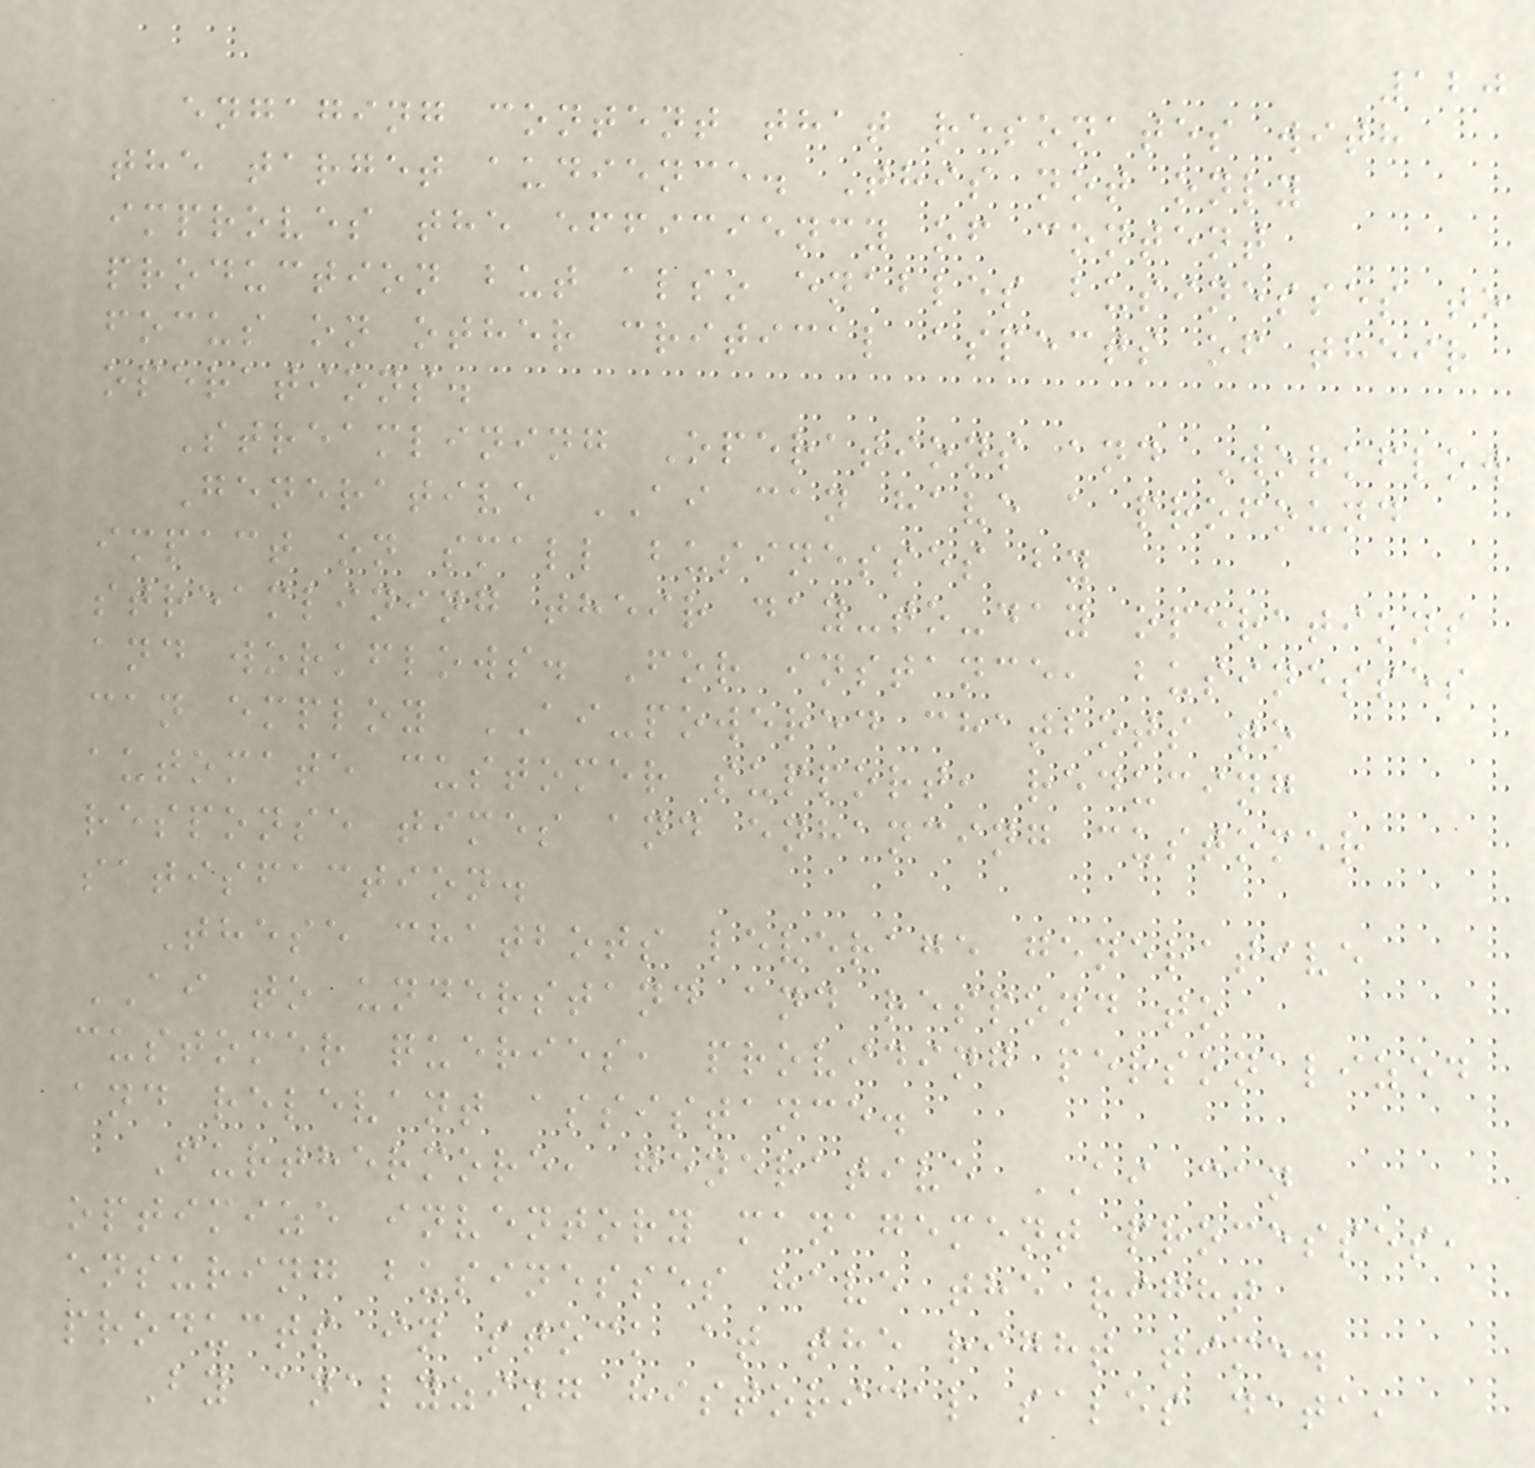120
engaging content that resonates with
the target audience. This not only
improves the efficiency of content
production but also enables businesses to
focus on other critical aspects of their
operations.
Streamlining Operations and Workflow
Generative AI can have a profound
impact on small businesses by
streamlining their day-to-day operations
and workflows. For instance, businesses
can employ AI-powered chatbots to
automate customer support, reducing
response times and enhancing customer
satisfaction.
These chatbots leverage generative
AI to understand and respond to
customer queries, providing personalized
and relevant assistance.
Furthermore, generative AI can
optimize inventory management processes,
ensuring businesses have the right
products in stock at the right time.
By analyzing historical sales data,
